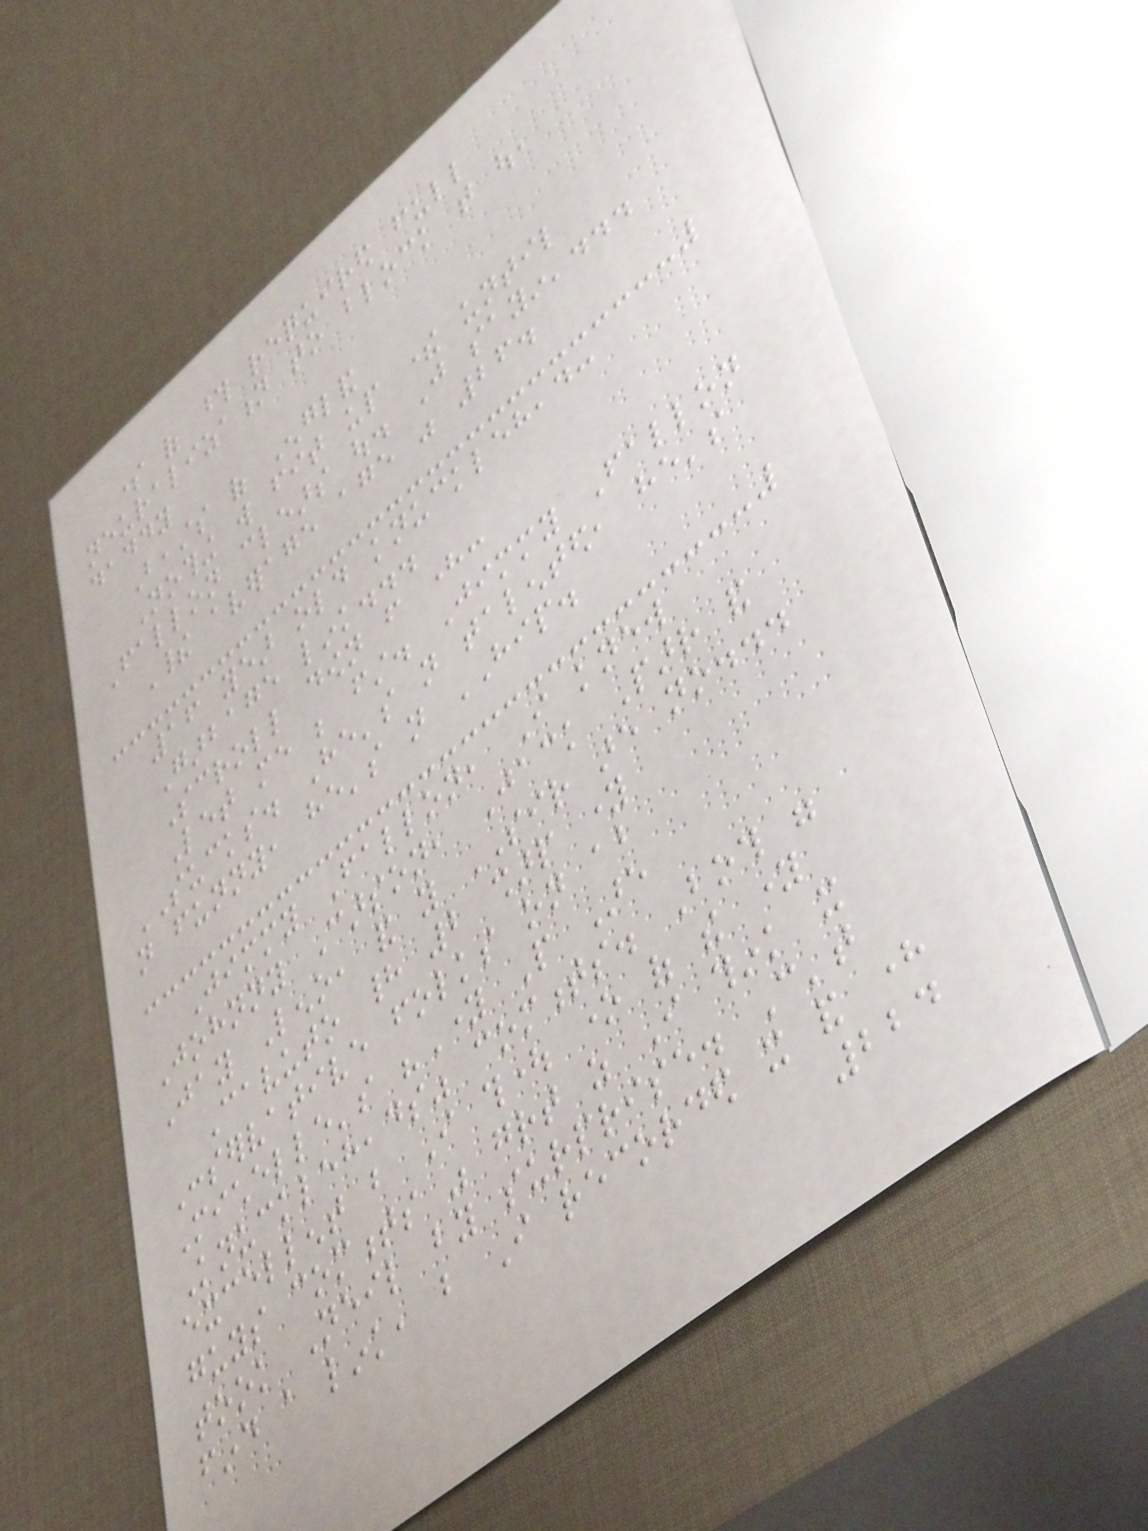some of those required full
neuralization to block that out,
daddy
Beasts of England
Nothing will fit up there until
Fallon clears out. Just sayin'...
Their average age was 26.
16 year old knucklehead:
Garbage link...
Scroll down from here:
Let me be first. Jimmy Fallon
SUCKS. He's not talented, he's
not funny, he's not HIP.
Jimmy Fallon, I knew
Johnny Carson, Jack Parr and
Jay Leno, and you SIR are no...
Cavuto had 2 sharp young
Conservative folks on about
Michelle's "Young People Are
Knuckleheads" comments. Both were
excellent but I thought one of the young
guys comments was great as I think it
took Neil by surprise. Can't
find a link, but I recorded it and here
224
